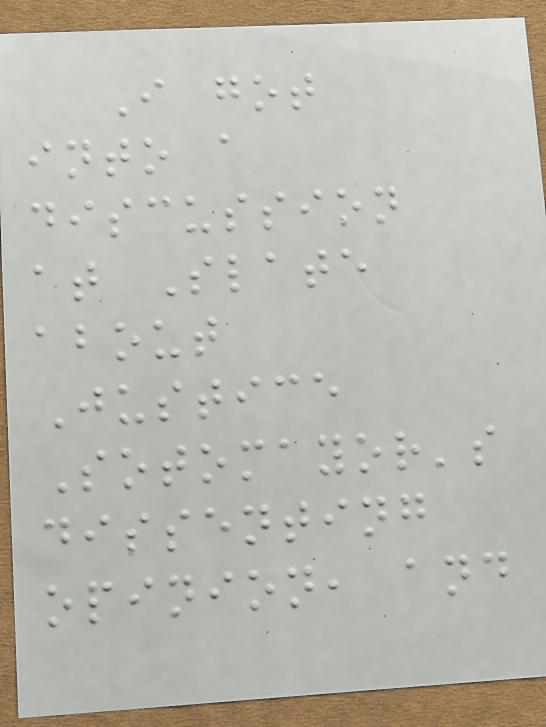I got
into a
discussion
at Slate
about
Justice
Sotomayor's
dissenting
opinion, and
